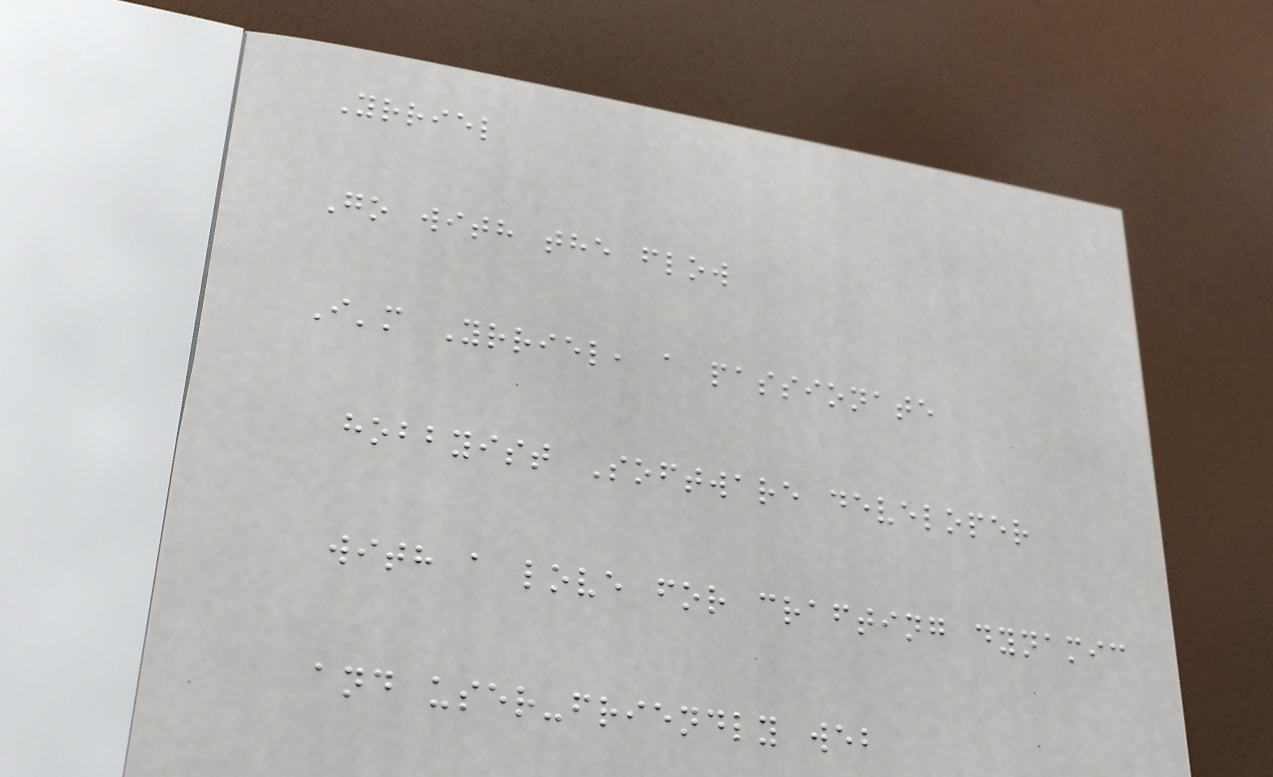Yrriel
Go with the flow
I'm Yrriel, a passionate
hobbyist Software developer
with a love for crafting dynamic
and user-friendly web
